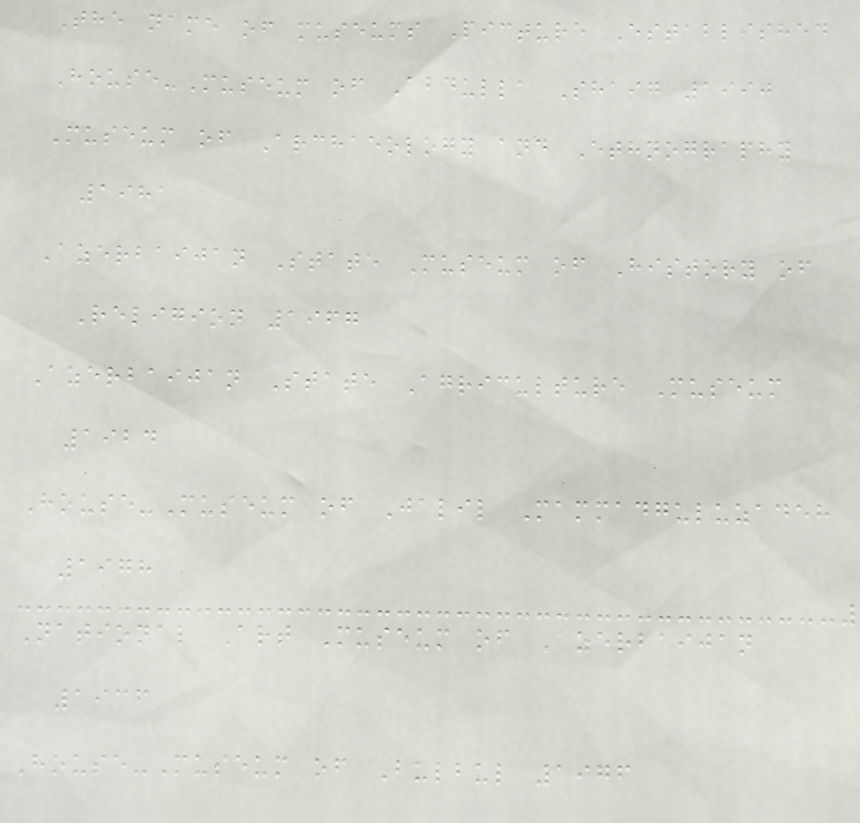The name of museums Picture Established
House-Museum of Abdulla Shaig 1990
Museum of Archaeology and Ethnography
1981
Azerbaijan State Museum of History of
Religion 1967
Azerbaijan State Agriculture Museum
1924
House-Museum of Jalil Mammadguluzadeh
1978
National Art Museum of Azerbaijan
1936
House-Museum of Bulbul 1976
